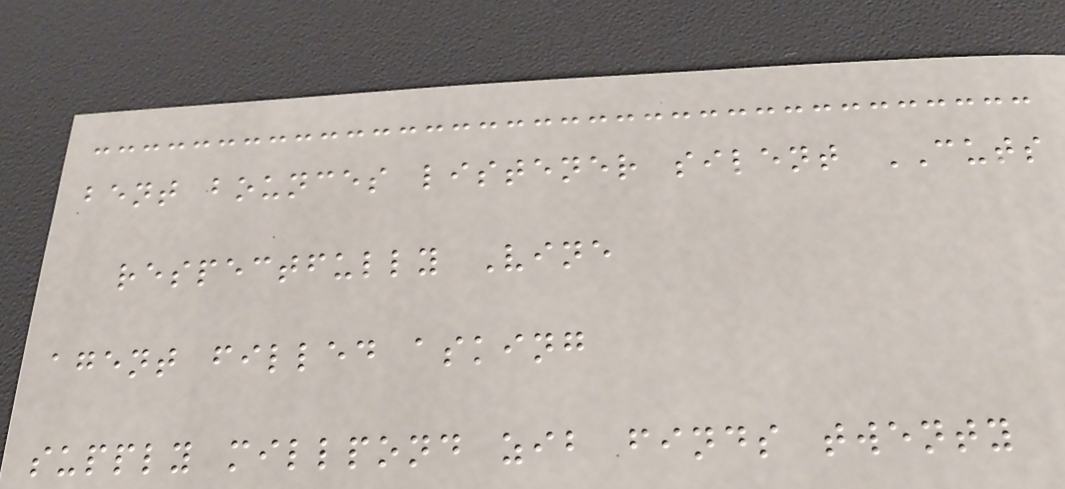bent bounces listener silent CUTS
respectfully Vine
agent filled asking
supply millpond zib finds twenty
